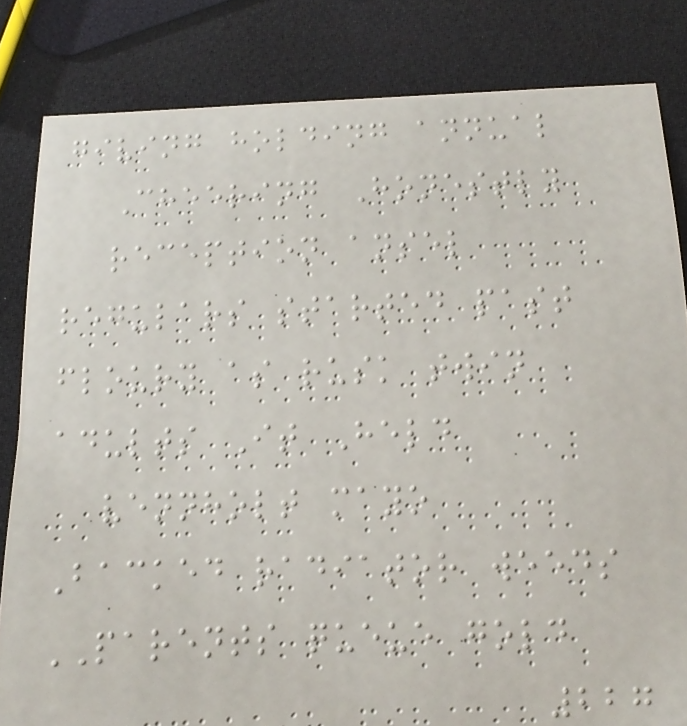giving holding annual
Cheering Honestly
reception ansel
regulars started past
floury as rusk twin
adults It Held
vennholt mayo
Backed radiator weeds
PARENTS queue gold
227
